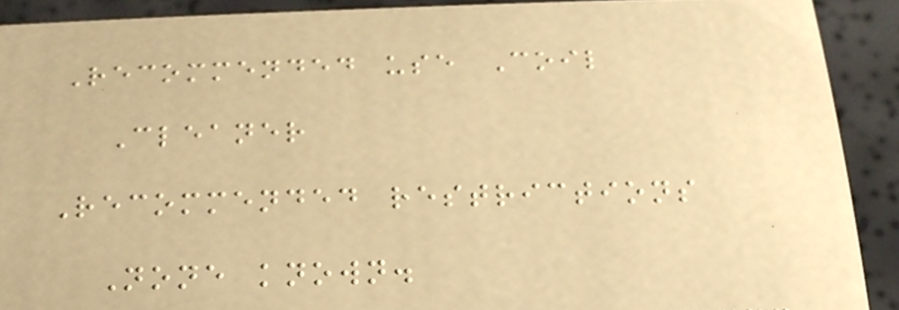Recommended use Coil
Cleaner
Recommended restrictions
None known.
